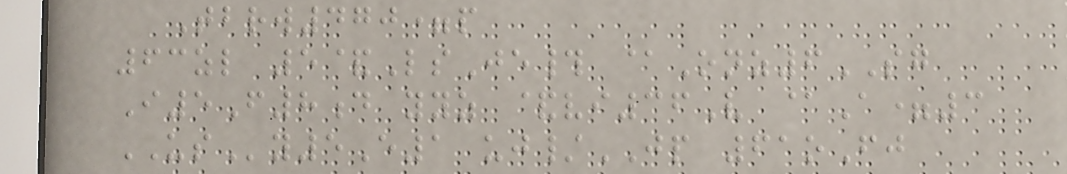Tbrw470=p
63zl 5&LsJe# @Onz6SG
I5F8d yyz &vi36V @A=3
USy5E1 uj/JP 61oFj
